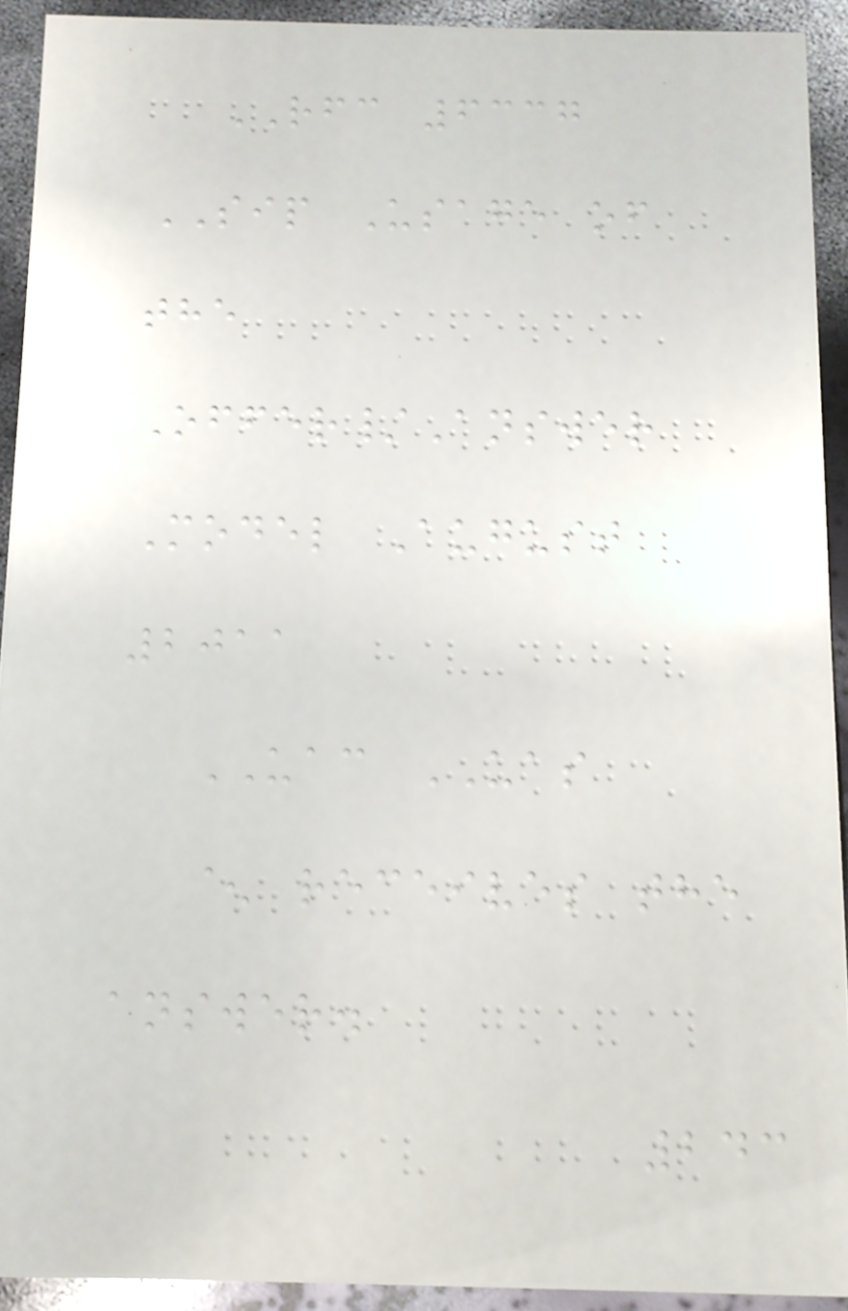RFC 6337
SIP Usage of
the
Offer/Answer
Model August
2011
UAC UAS
^ receives the
answer.
243
